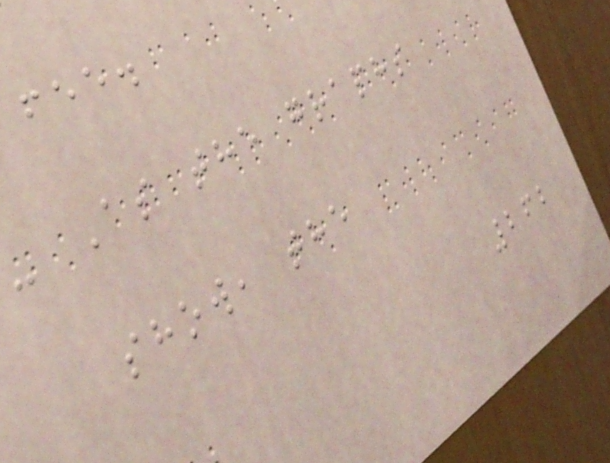fee.
- As the graphs
show, the
262
